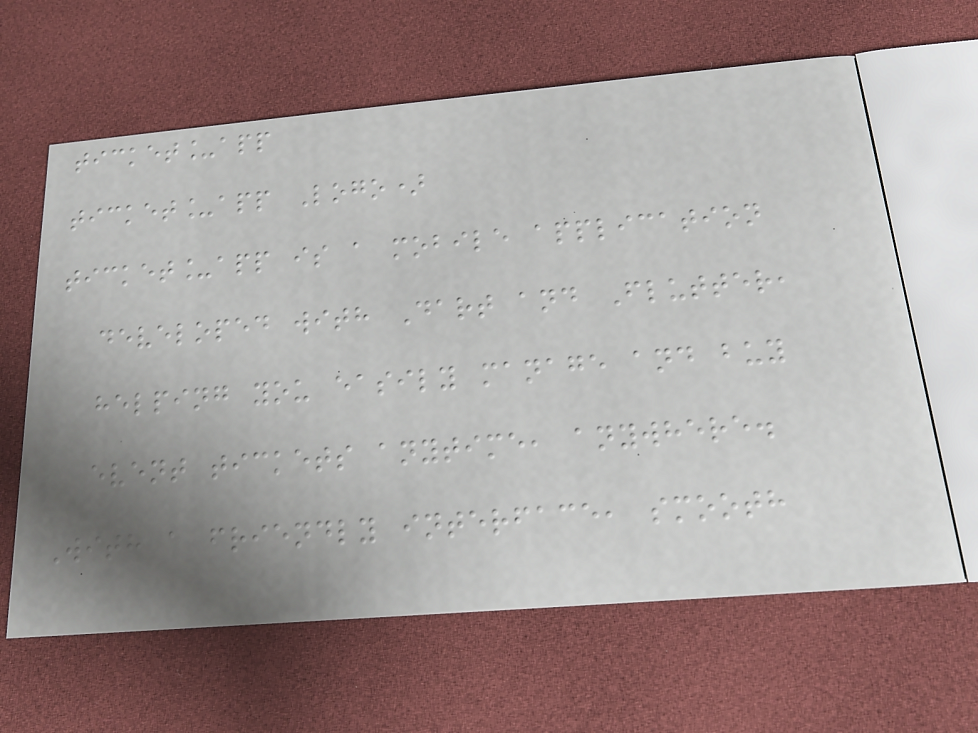ticket_app
ticket_app Logo)
ticket_app is a mobile application
developed with Dart and Flutter,
helping you easily manage and buy
event tickets anytime, anywhere.
With a friendly interface, smooth
